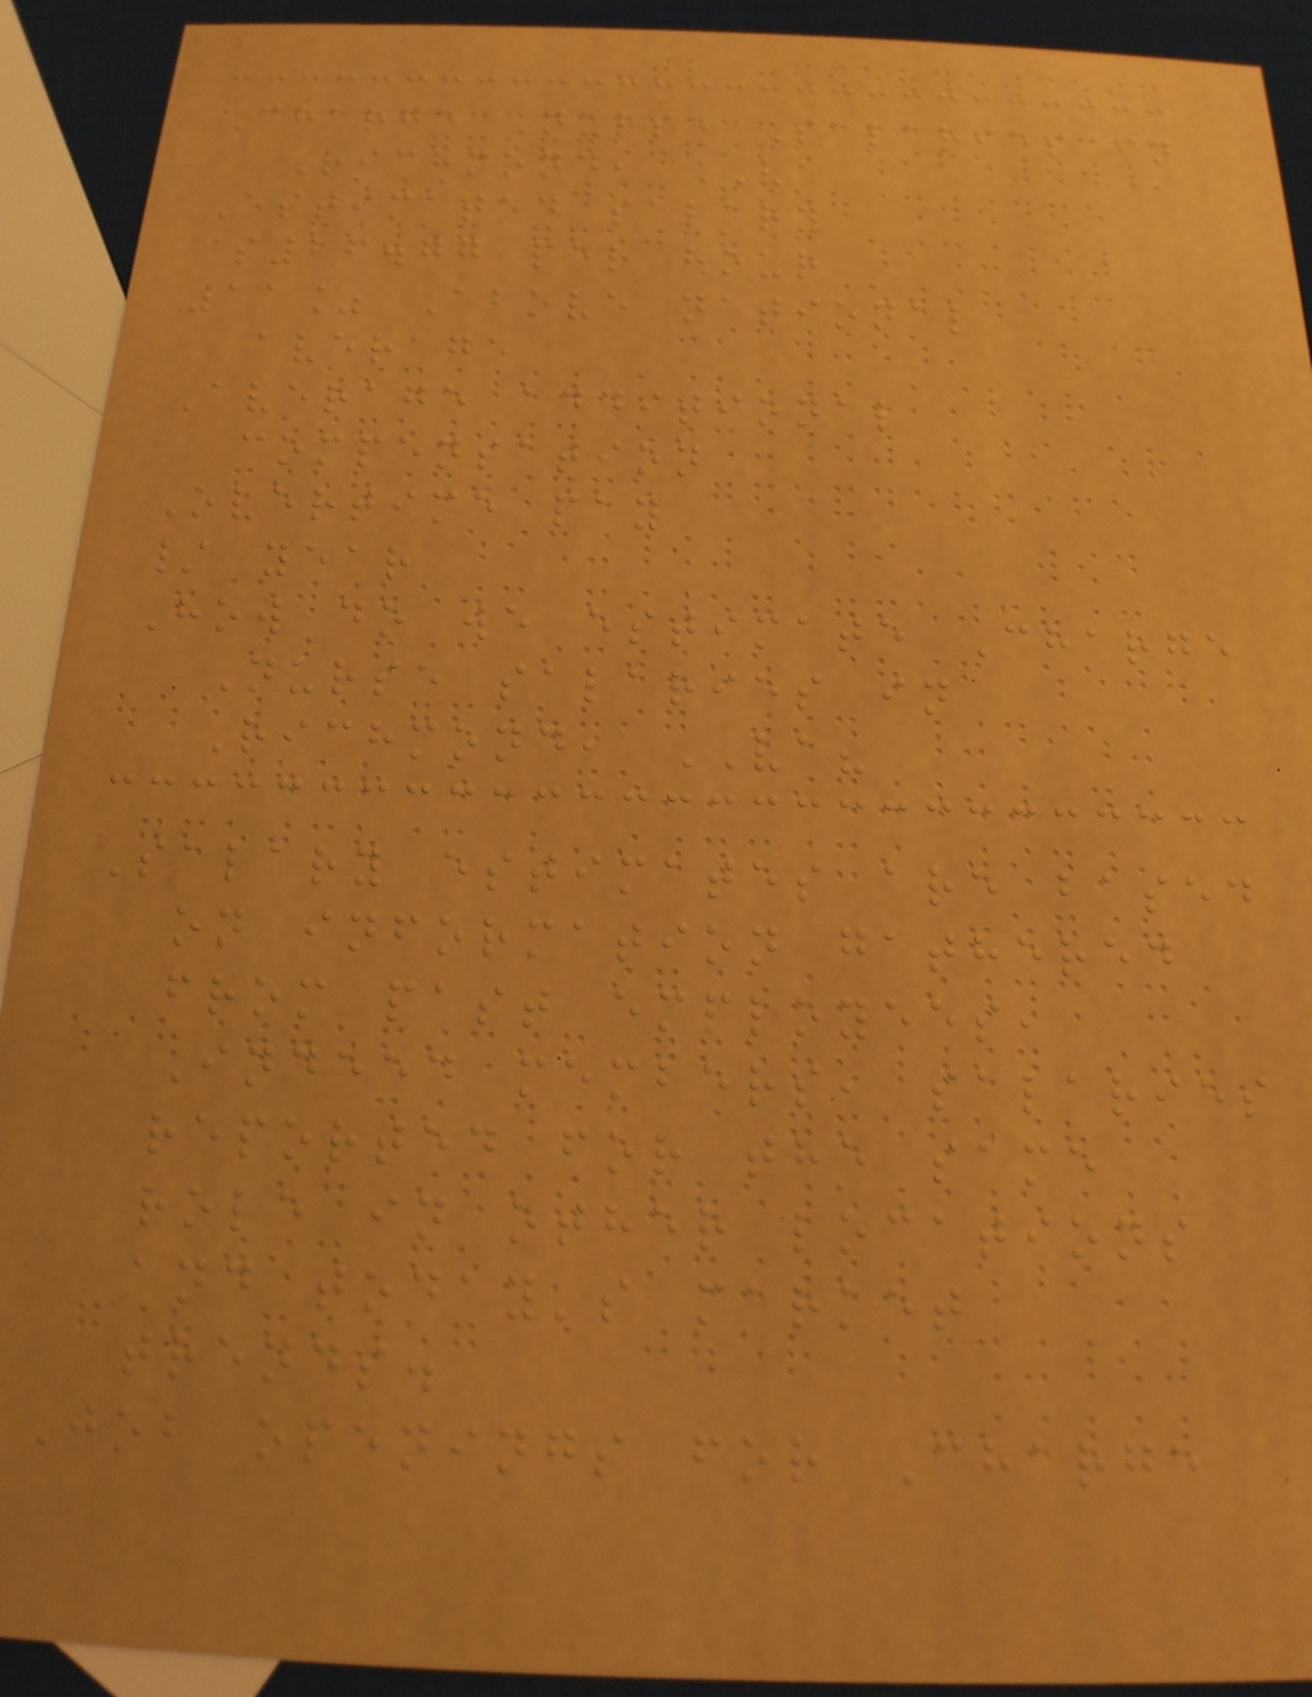Charge Nurse Salaries in
Richmond, VA
Estimated salary
$26.77 per hour
11% Above national
average
Average additional
compensation
Overtime pay
/ year
How do we estimate Charge
Nurse salaries in
Richmond, VA?
Salary estimates are based
on information gathered
from past employees,
Indeed members, salaries
reported for the same
role in other locations
and today's market
trends.
Job openings for Charge
